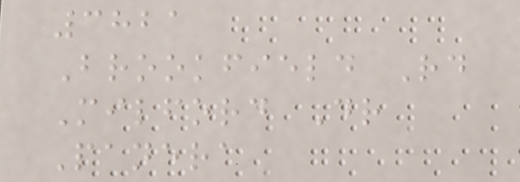3821
Brookfield Rd
Milford Dr
Panera
